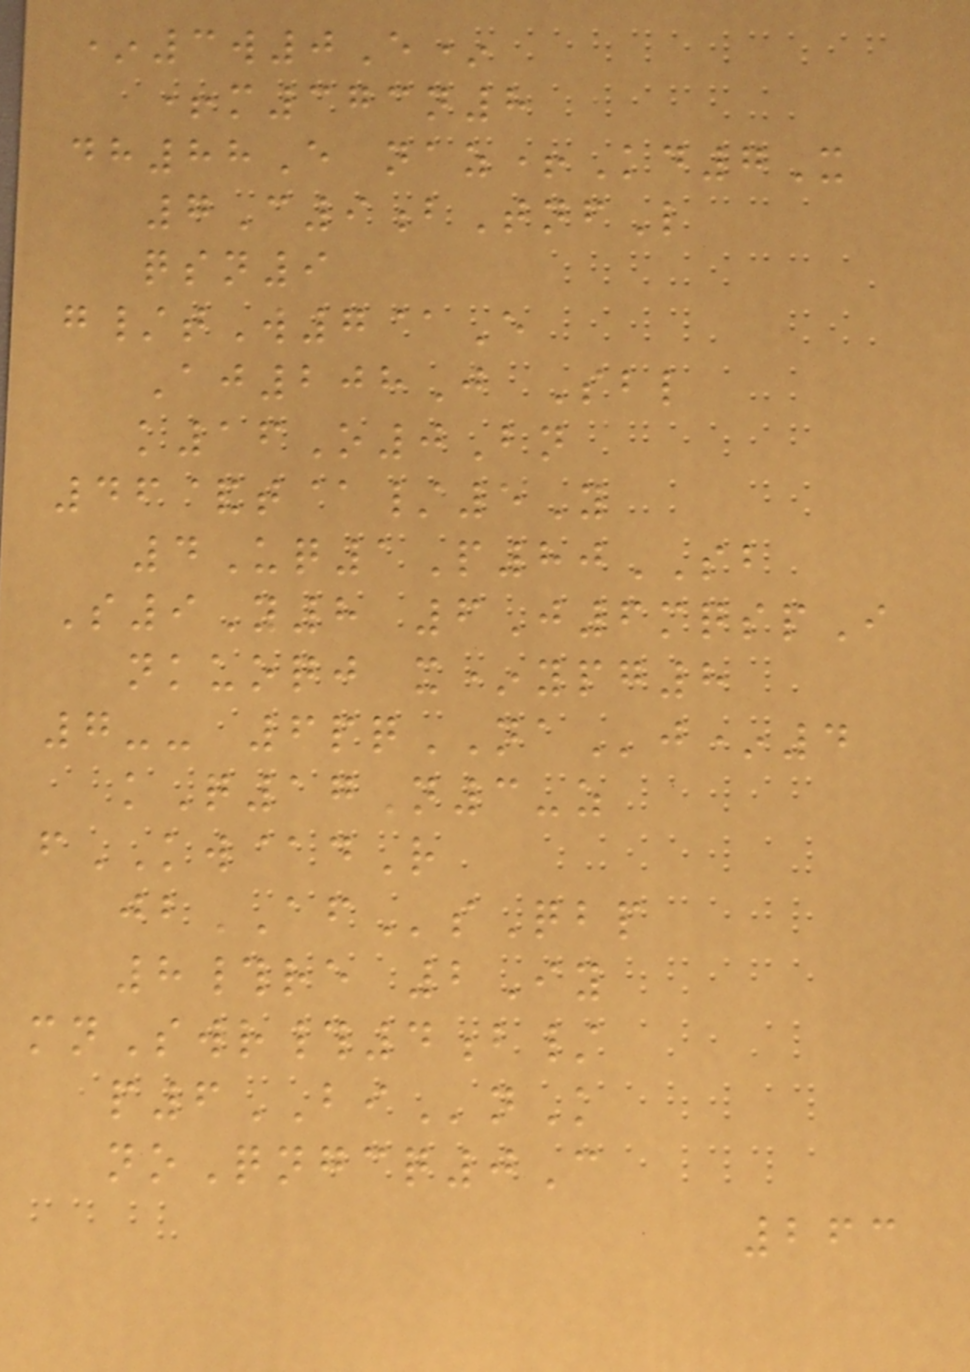*3w0E*
+m373n8
dh88E naz+Kd7X
7C9bTnfL
qsn9
g/tW7@E
Aj208J Sbl
k16O0Bn
46&t@/5Y
4Uq1P80SB
S9Y8 6J6mqspI
nkuoqj x*ypg8
7-- 6pqNAj*4
kQ17N3-z
fKW@dR
jbAFsQbp
8#re 2Iy
mnSwr#4b/
p6BInK
noQngcq0C
263
